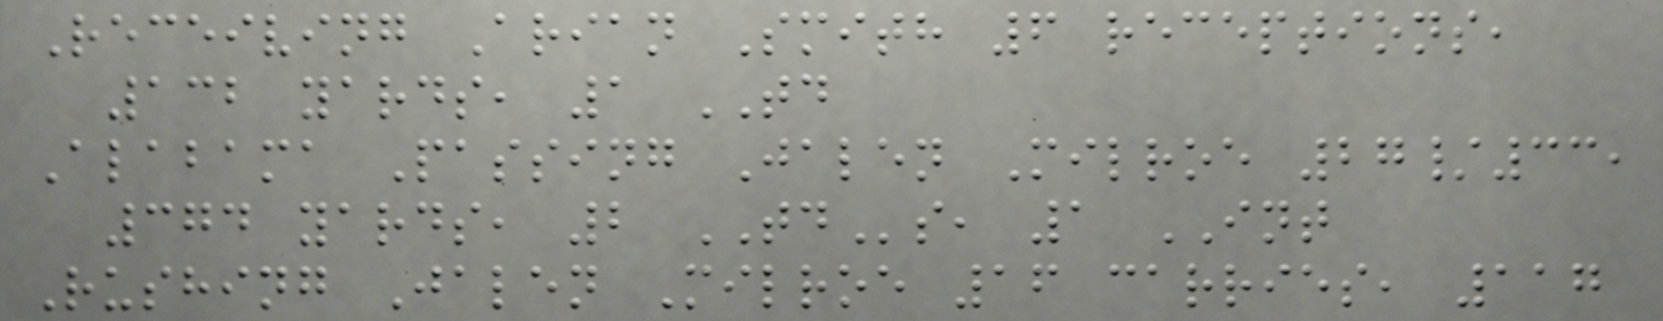Receiving Arian Smith 6 receptions,
132 yards, 1 TD
Alabama Passing Jalen Milroe 27/33,
374 yards, 2 TDs, 1 INT
Rushing Jalen Milroe 16 carries, 117
